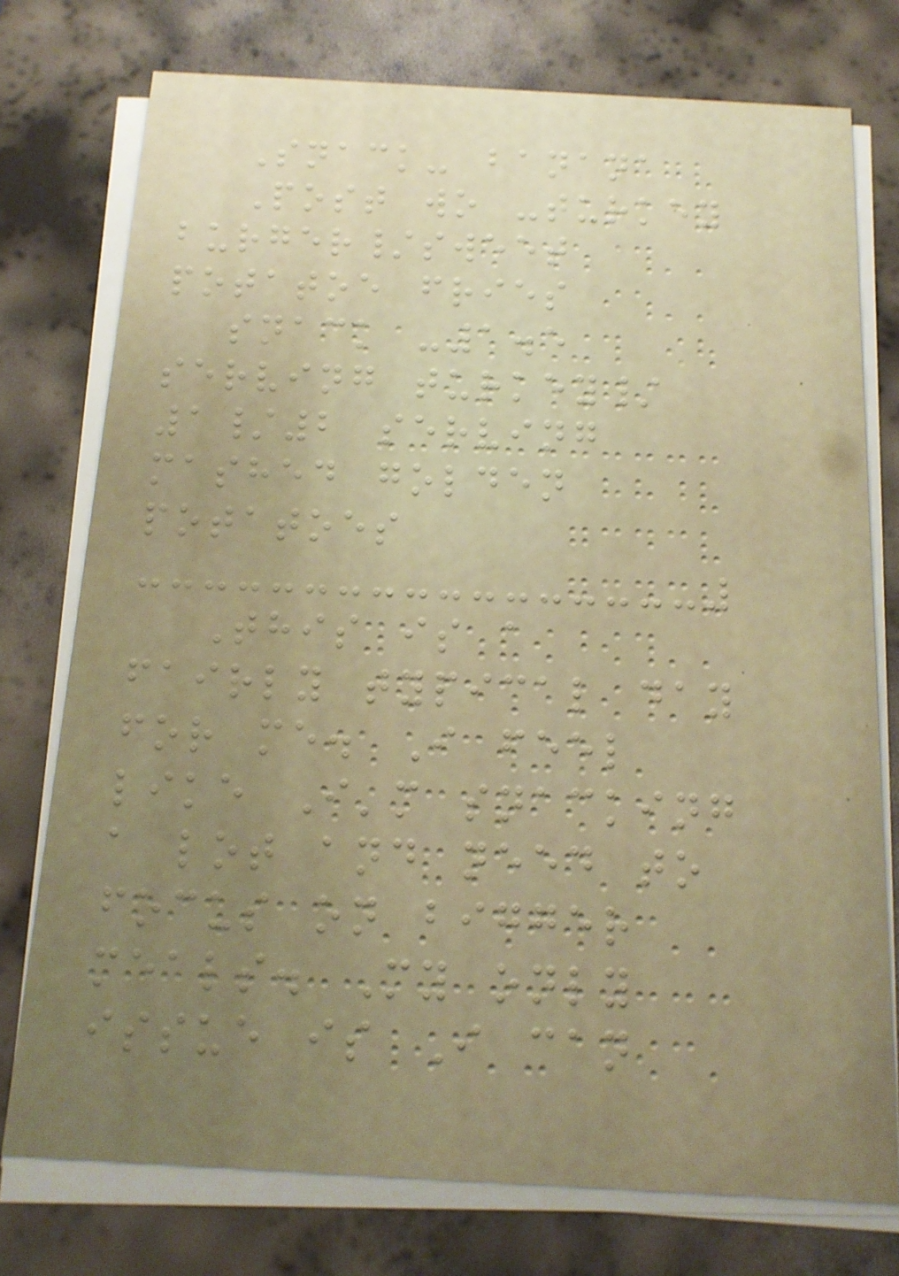Snack- banana
Post wo -turkey
burger/sweet
potatoe fries
snack -1.5
serving turkey/
1/2 serving
mashed golden
potatoes
This is a
fairly typical day
for me. I feel
like I'm snacking
a lot and need to
focus on bigger
meals. My only
issue is I can
